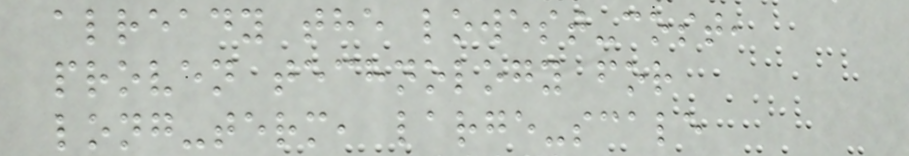already the lowest-cost,
proven technology for
long-term, large-scale
